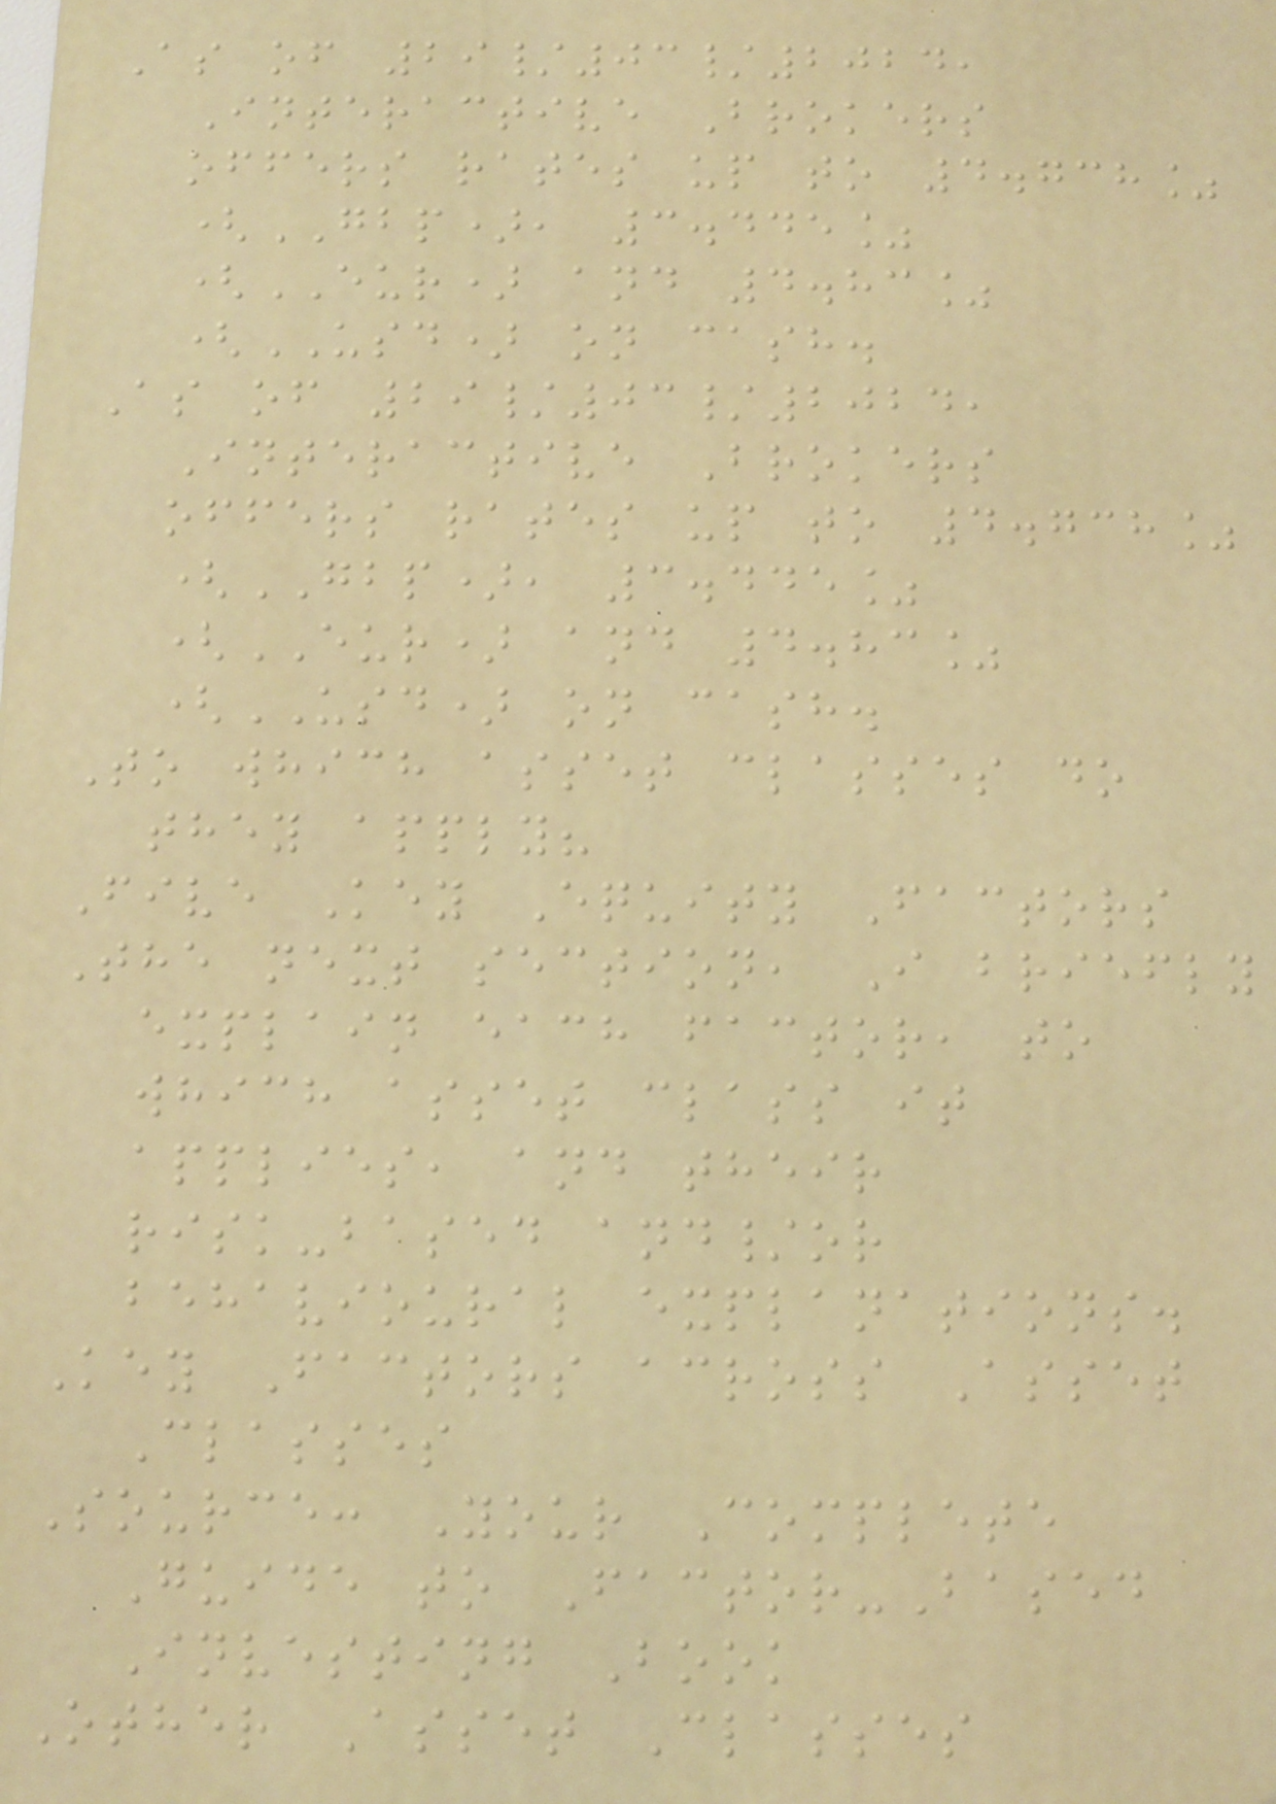As of 29/03/2024,
Interactive Brokers
offers rates up to 4.738%
(GBP), 3.445%
(EUR) and 4.83%
(USD) on cash.
As of 29/03/2024,
Interactive Brokers
offers rates up to 4.738%
(GBP), 3.445%
(EUR) and 4.83%
(USD) on cash.
To which asset classes do
they apply?
Five Key Equity Factors
The next section, I briefly
explain each factor, to
which asset class it
applies, and their
risk-based and/or
behavioural explanations.
Key Factors across Asset
Classes
Source: Your Complete
Guide to Factor-Based
Investing Book
Other Asset Classes
